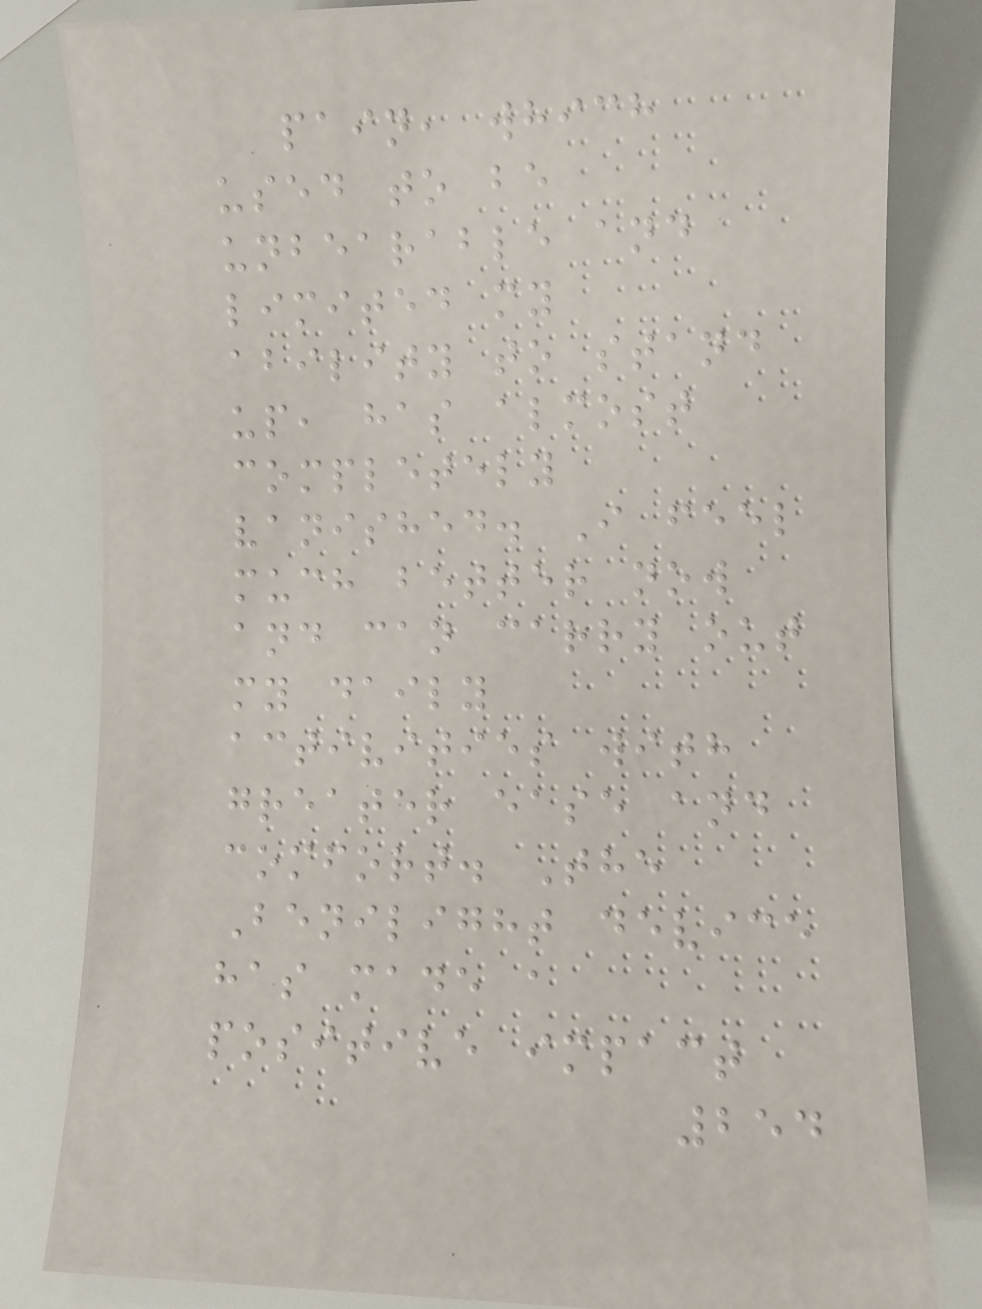pain, which
used to be
unbearable and
limited my
ability to stand
up, has almost
completely
vanished. I feel
much better now
and can carry out
my daily
activities with
greater ease and
comfort. The
Benilight device
has made a
positive impact
254
